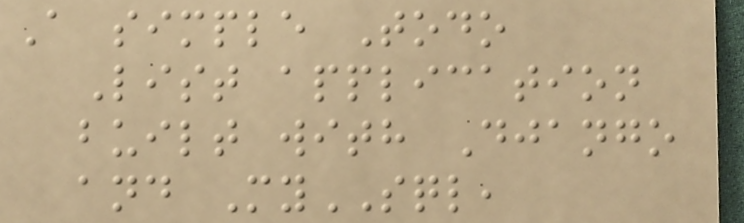A simple Todo
List application
built with Django
and MySQL,
